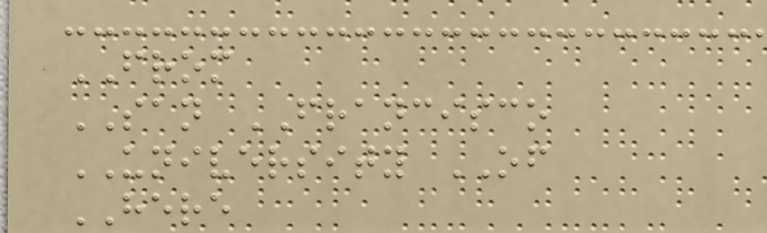FROM
SAN FRANCISCO
UNIVERSITY OF
HERE
